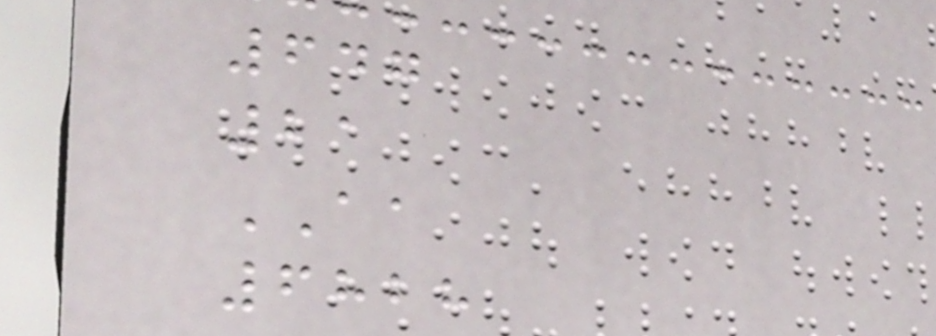647
21
AA
6828
